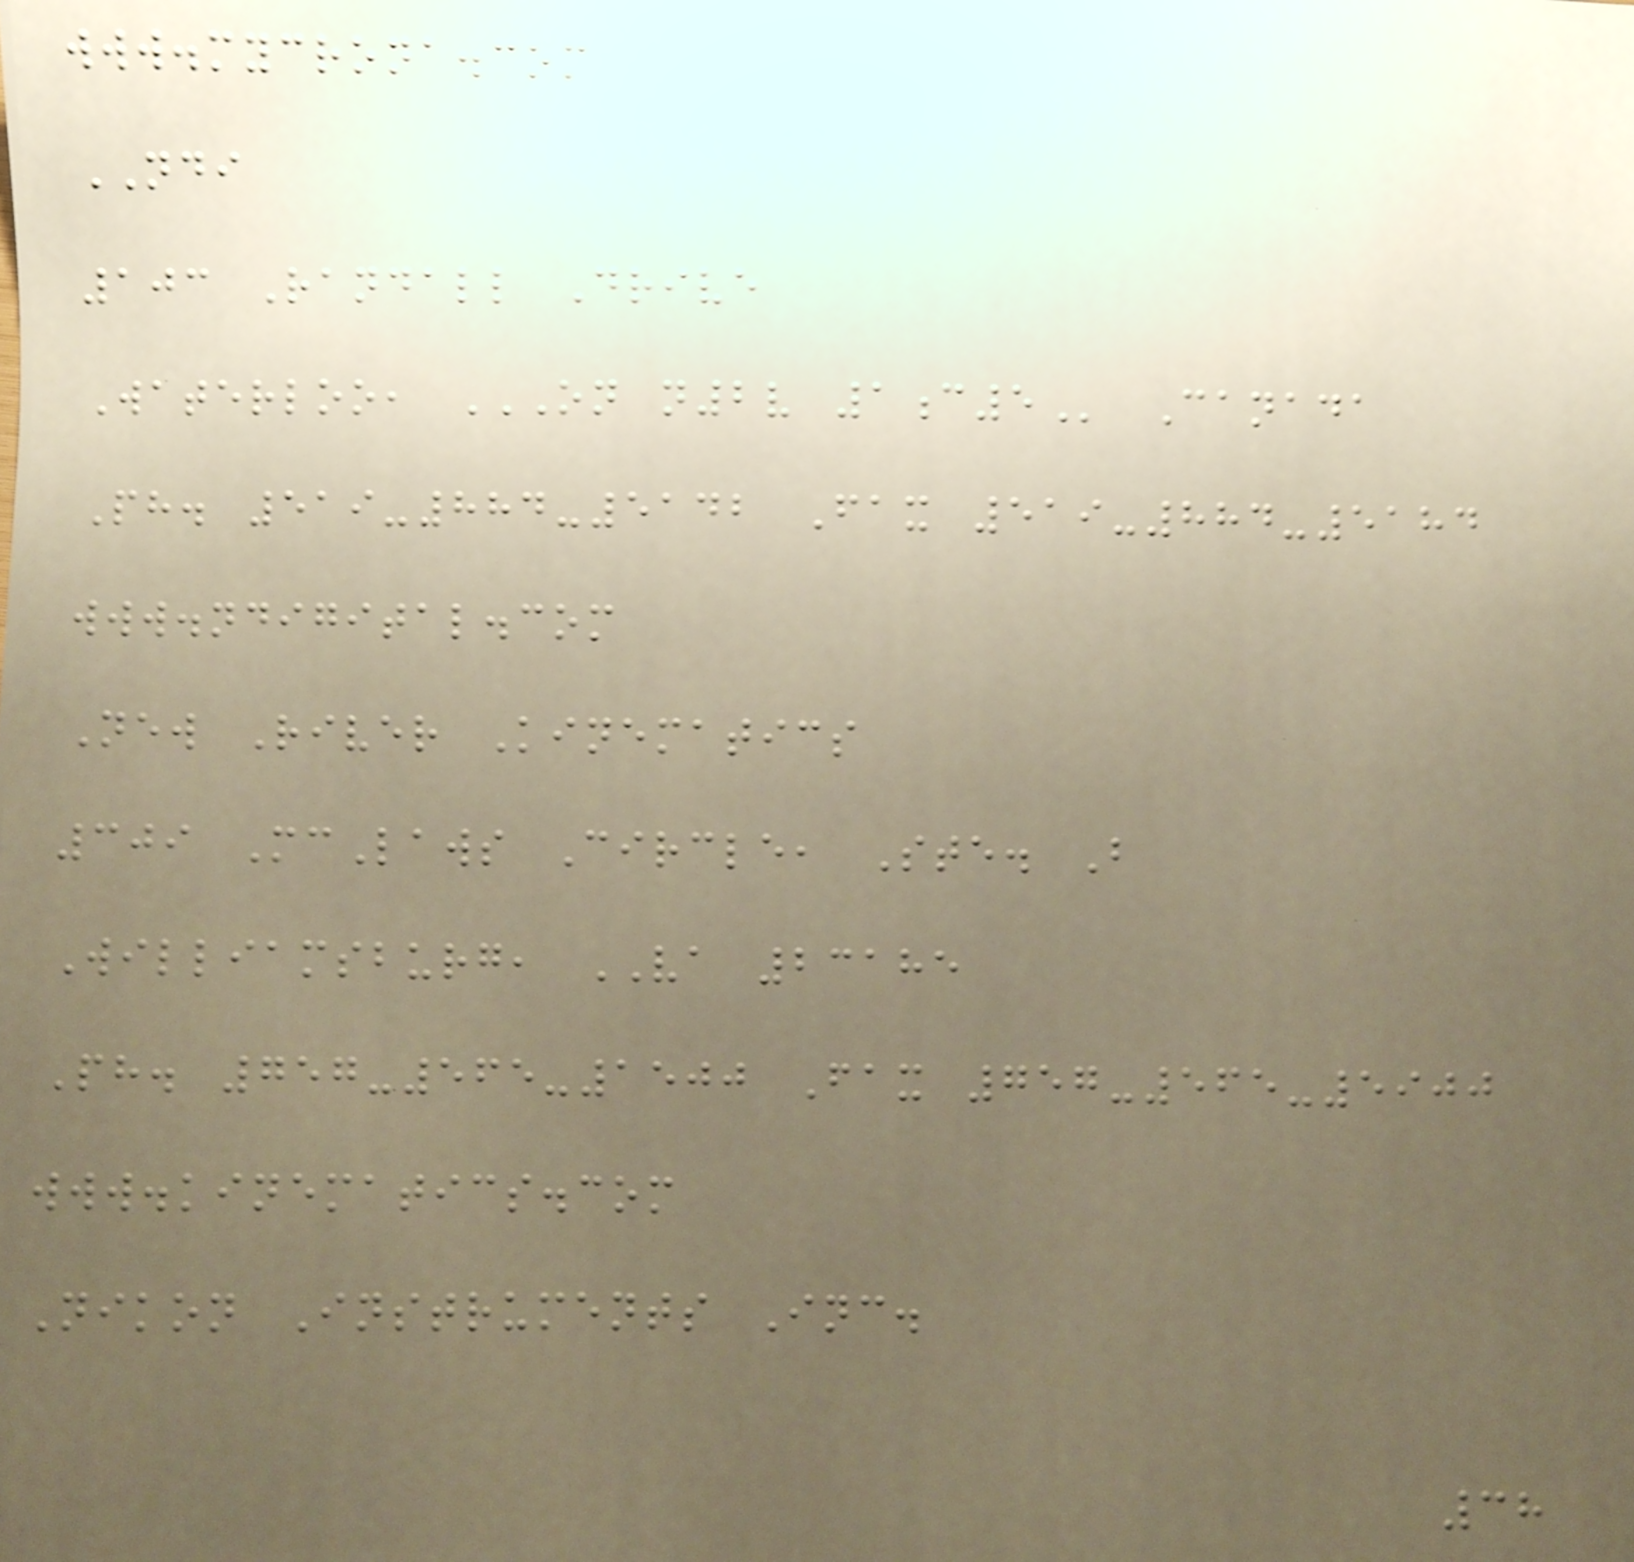www.mycrona.com
NDI
103 Randall Drive
Waterloo, ON N2V 1C5 Canada
Ph. 519-884-5142 Fax 519-884-5184
www.ndigital.com
New River Kinematics
309 McLaws Circle, Ste. B
Williamsburg, VA 23185
Ph. 757-565-1500 Fax 757-565-5900
www.kinematics.com
Nikon Instruments Inc.
38
